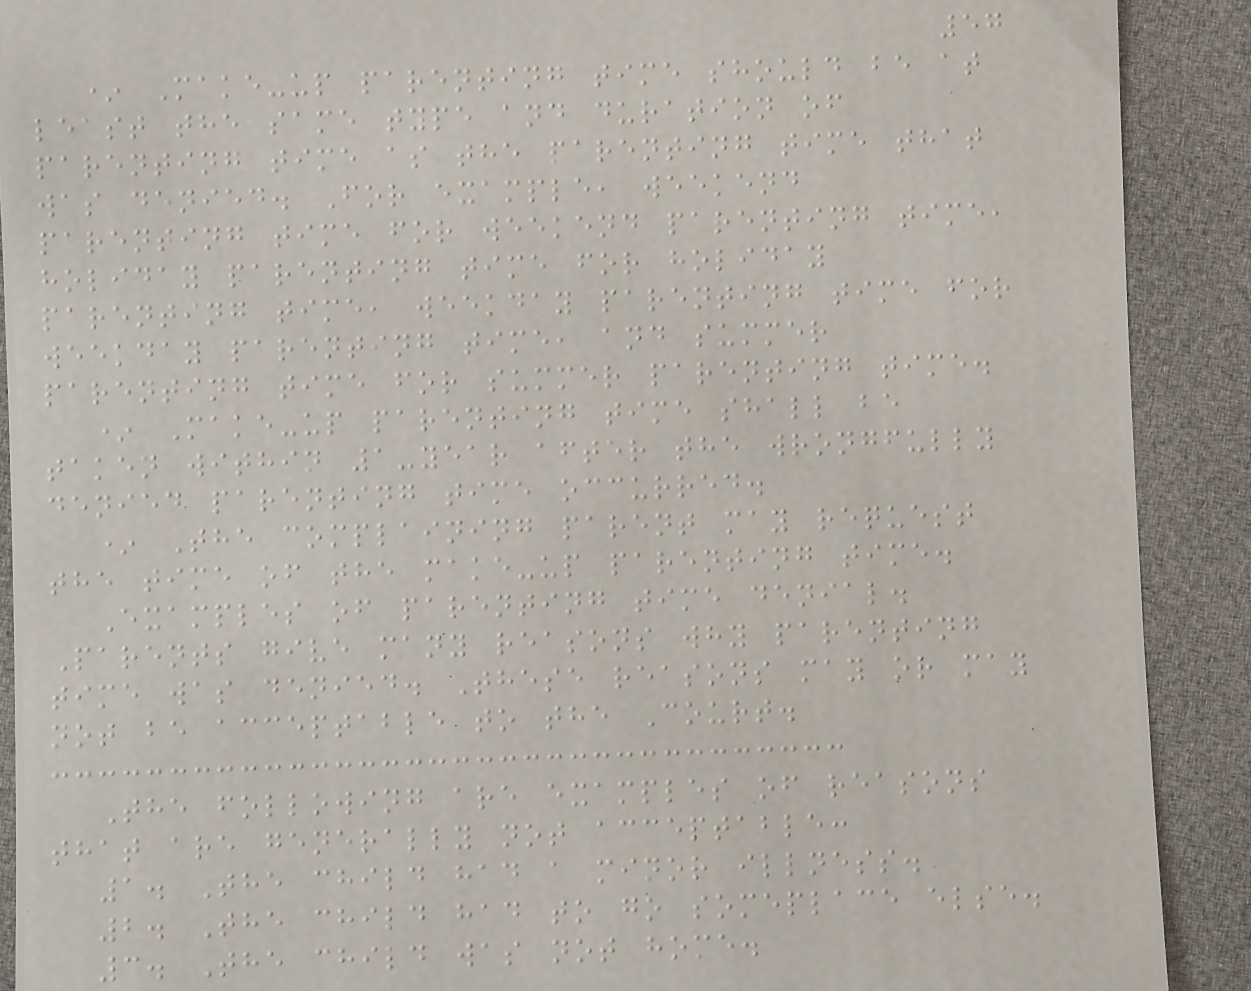57
* Make-up parenting time should be at
least the same type and duration of
parenting time as the parenting time that
was denied. For example, weekend
parenting time for weekend parenting time,
holiday parenting time for holiday
parenting time, weekday parenting time for
weekday parenting time, and summer
parenting time for summer parenting time.
* Make-up parenting time shall be
taken within 1-year after the wrongfully
denied parenting time occurred.
* The complaining parent may request
the time of the make-up parenting time.
Examples of parenting time denial.
Parents give many reasons why parenting
time was denied. These reasons may or may
not be acceptable to the Court.
The following are examples of reasons
that are generally not acceptable:
1. The child had a minor illness.
2. The child had to go someplace else.
3. The child was not home.
